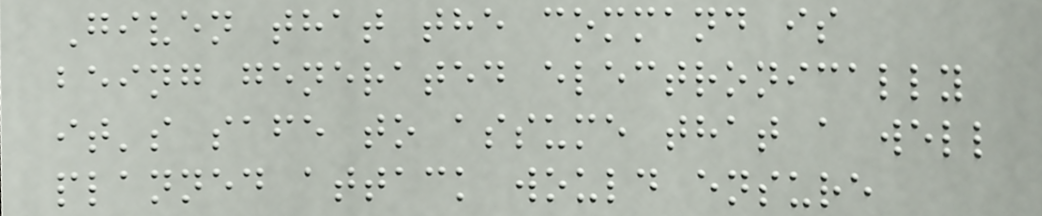Given that the command is
being generated electronically
it's safe to assume that a well
planned attack would ensure
